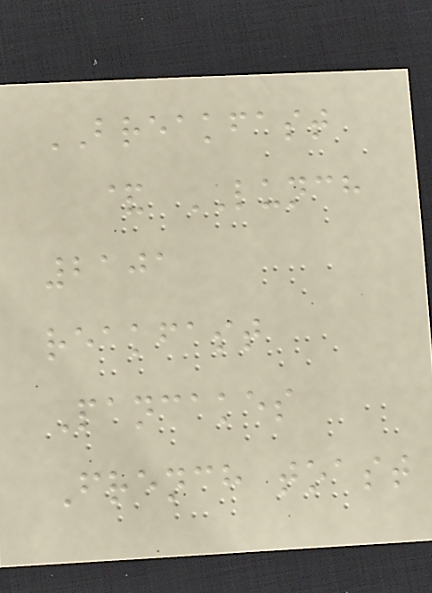BREAKFAST
& LUNCH
2101
reakfast
Pancakes
French toast
